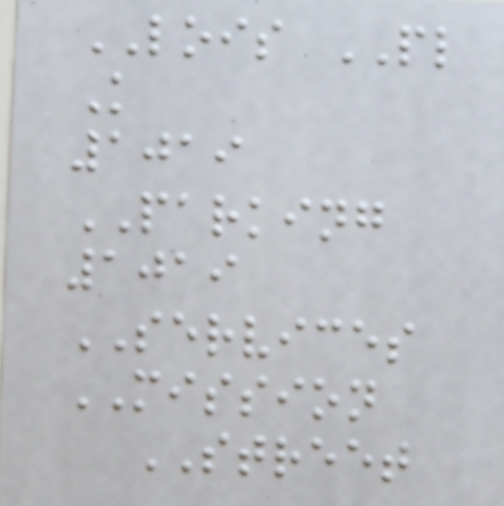LOIS PL
K
1019
PARKING
1019
SERVICES
MISSION
STREET
